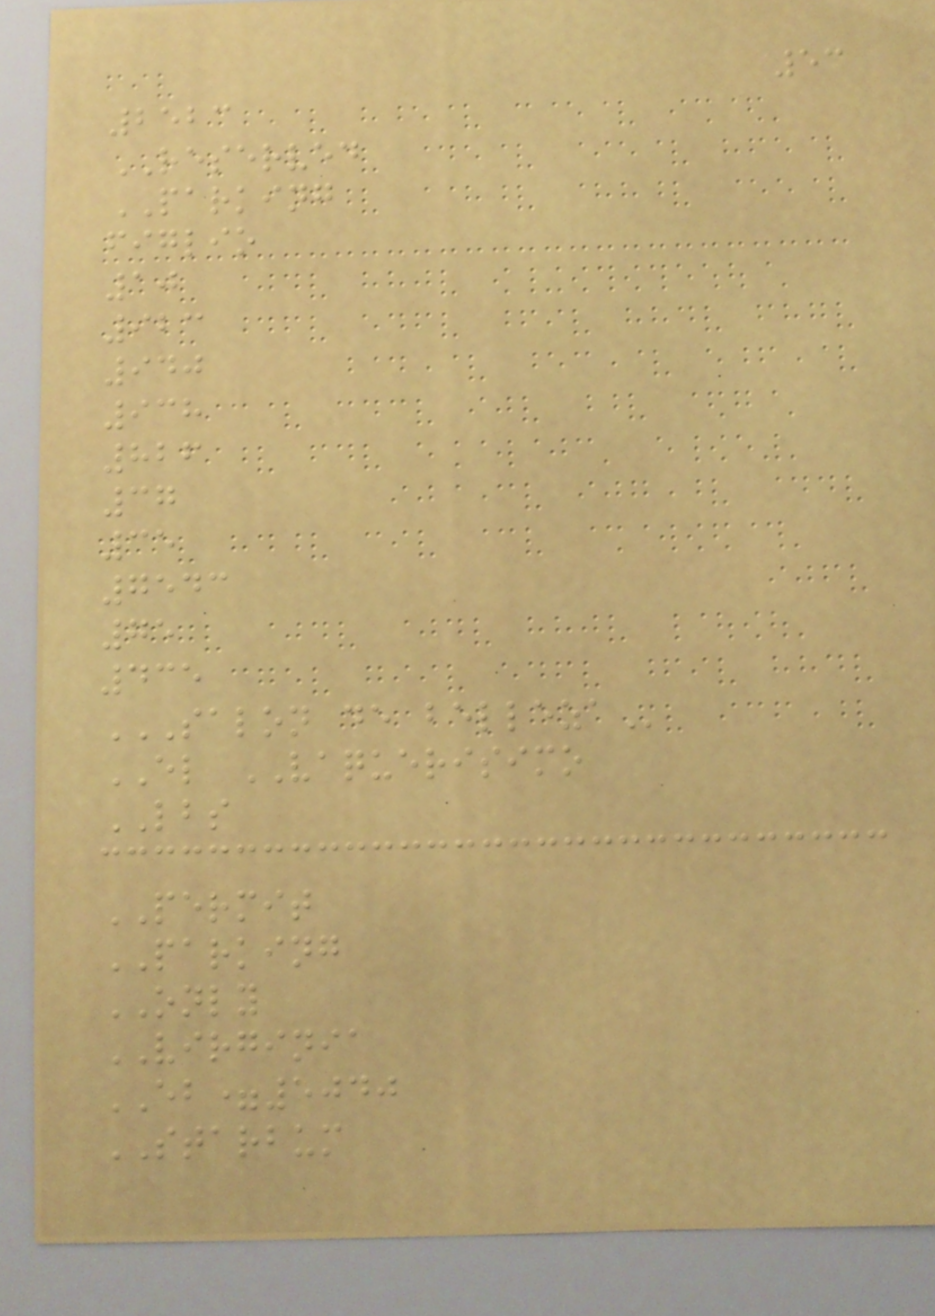53
2523
RESERVED
PARKING
figlio
10
923
940
938
826
37
35
7543
75
435
SALON DE BELLEZA
EL VAQUERISIMO
LBS
PERMIT
PARKING
ONLY
VIRGINIA
EB=5040
STARBUM
